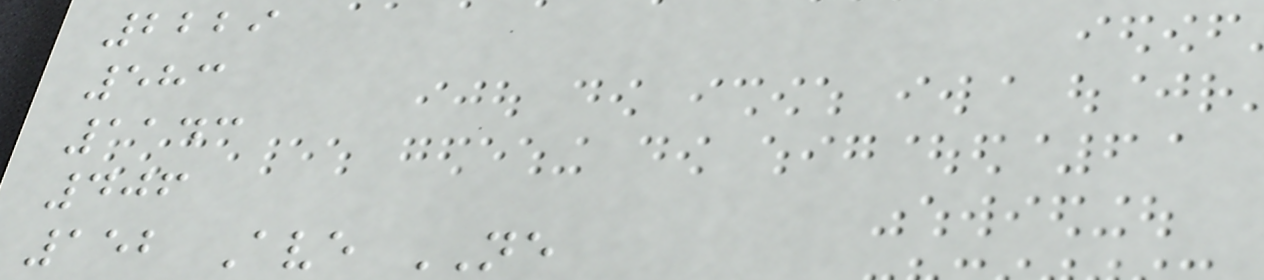2229
583
1143
406
152 Ave NE
